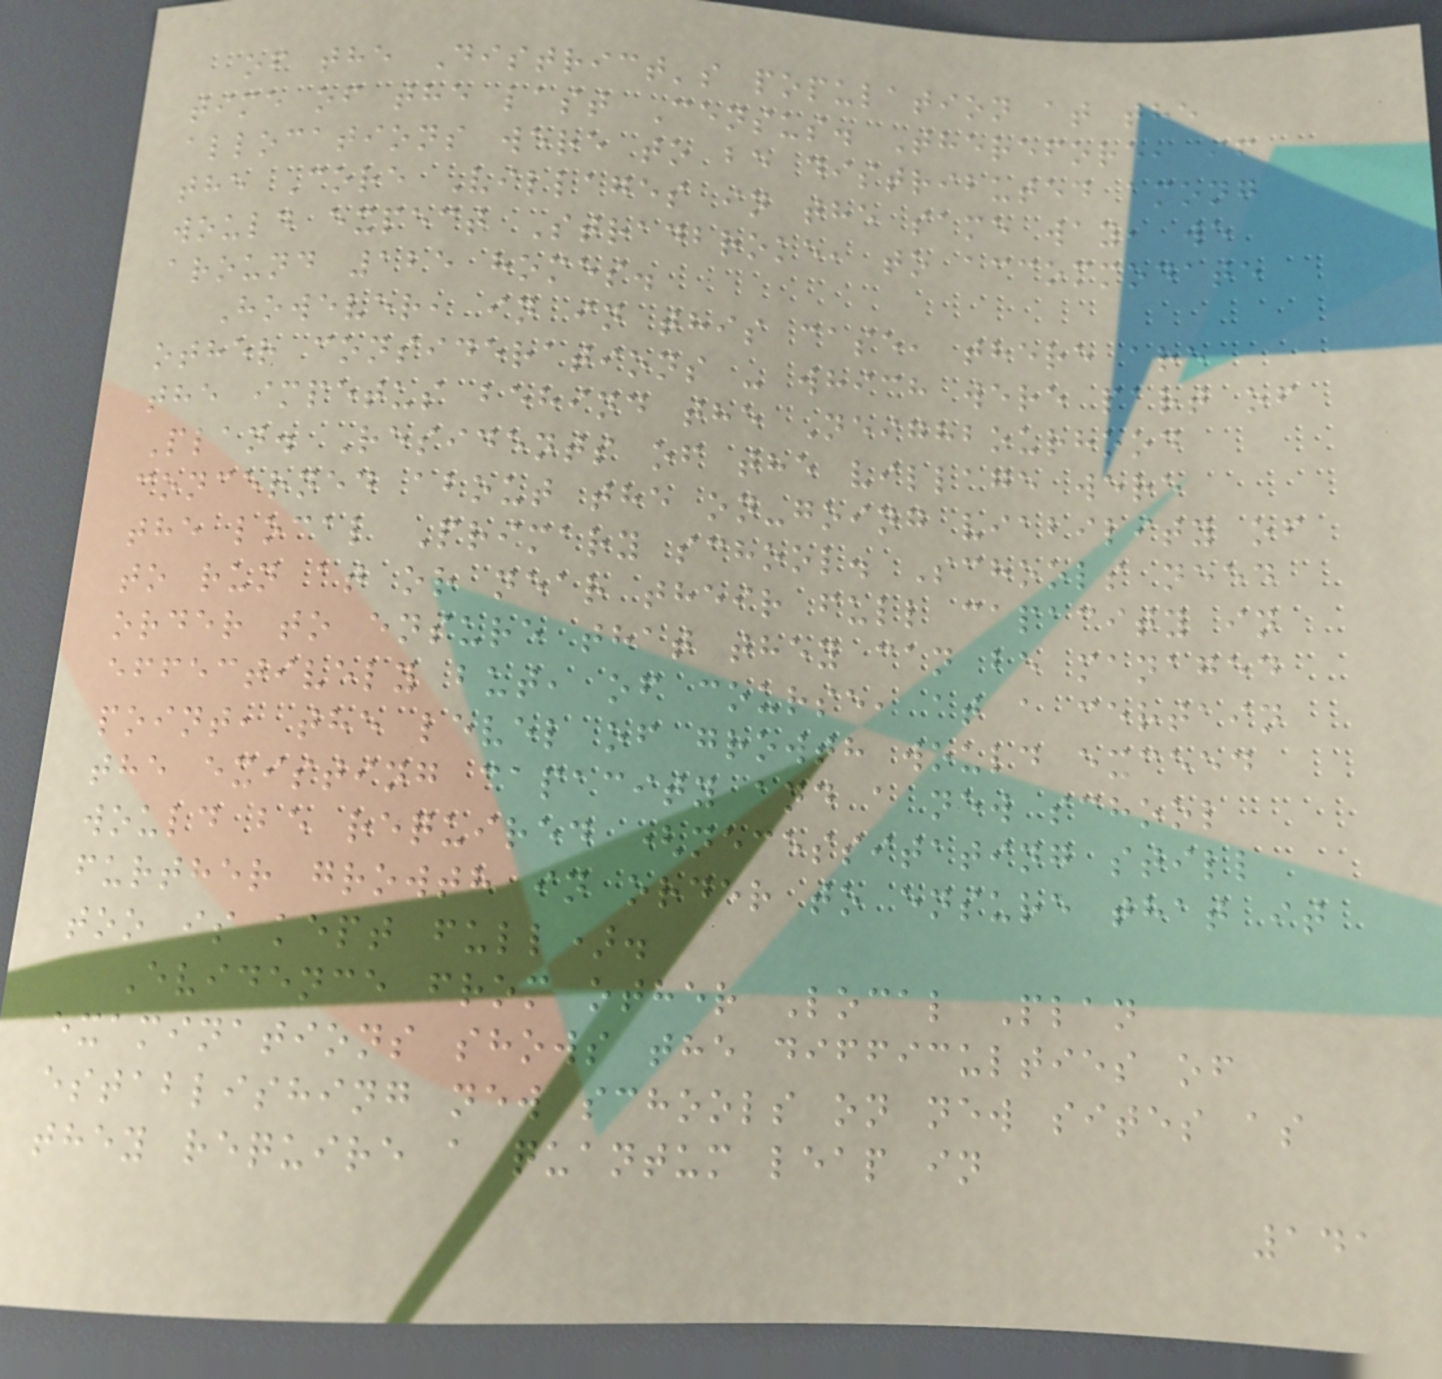of the District's population at the
time of the last Census. Therefore, if
allocations were to be distributed among
the Core Villages in the same way, we
would expect Stradbroke, to accommodate
around 125 homes.
However, in in this case, there are
other considerations - which were part of
the impetus behind the Neighbourhood
Plan. Residents of the village were
concerned about the on-going viability of
the local Primary school. Schools need
to run at or near their full capacity in
order to ensure that they can be managed
effectively but, of course, at a certain
point, the level of growth would exceed
the existing capacity and a new school
would be required (necessitating still
further growth in order to ensure that it
too is kept full).
Evidence from other Local Plan
examinations shows the difficulties of
establishing new schools on new sites as
they require a quantum leap in
141
